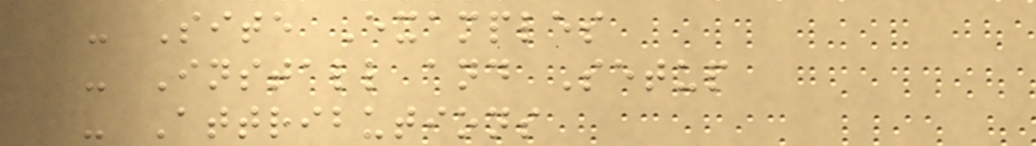- Site Examples
- Install and Setup
- Attributions
